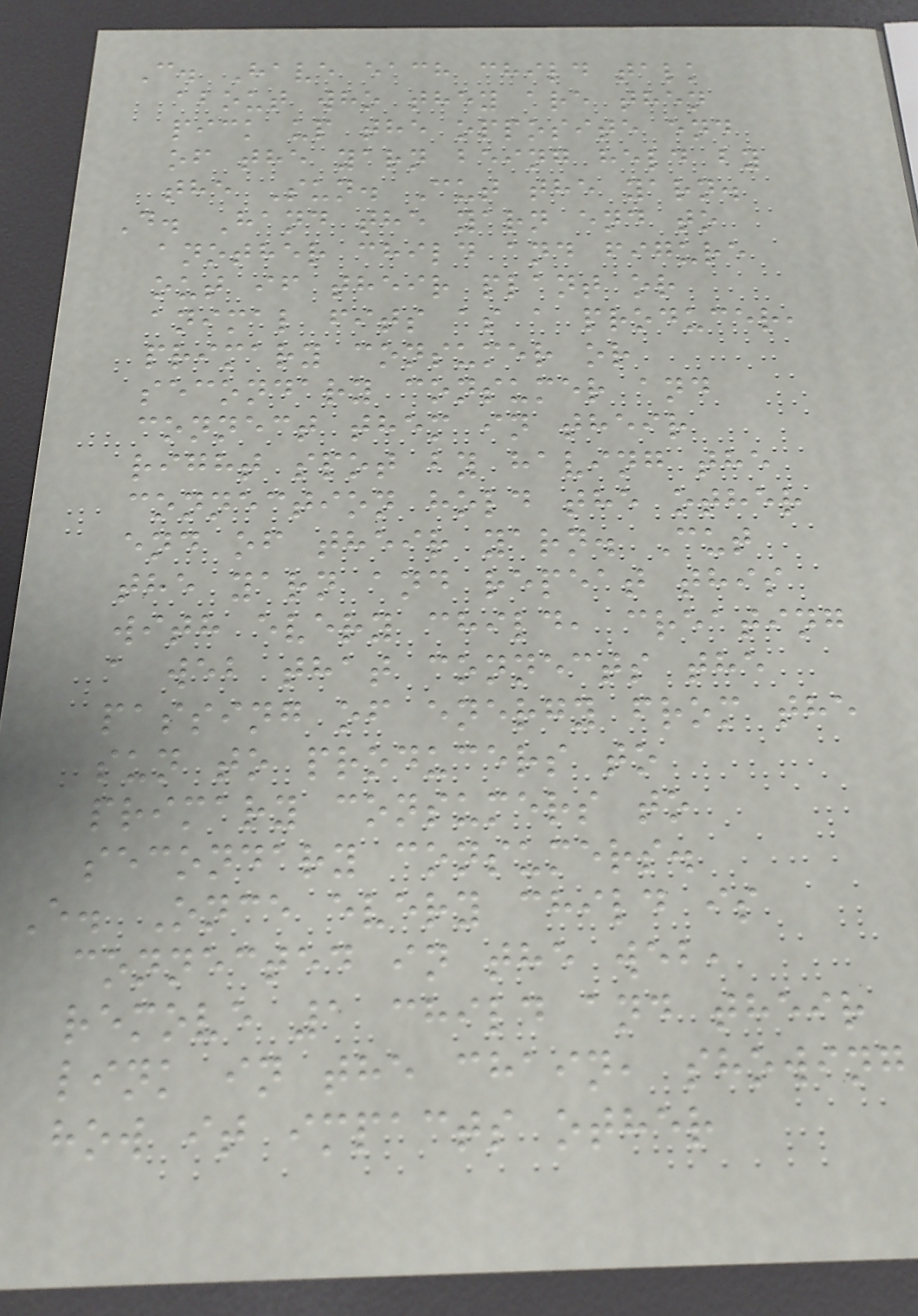C. Have each child talk
about who they are then
pick up the opposite end
of the yarn being held by
the Sun. Cut the yarn.
D. Hand the yarn end to
another child and figure
out if their plant or
animal fits as a producer,
primary consumer or
secondary consumer and
connect them in their
right spot by having the
connection hold the other
end of their yarn. Cut
the yarn and repeat this
with every child, creating
a web that connects the
passing of energy from the
sun to producers to
primary consumers to
secondary consumers.
E. Once every child is
connected in the web,
remove 1 child and their
link in the chain, showing
how it impacts other
